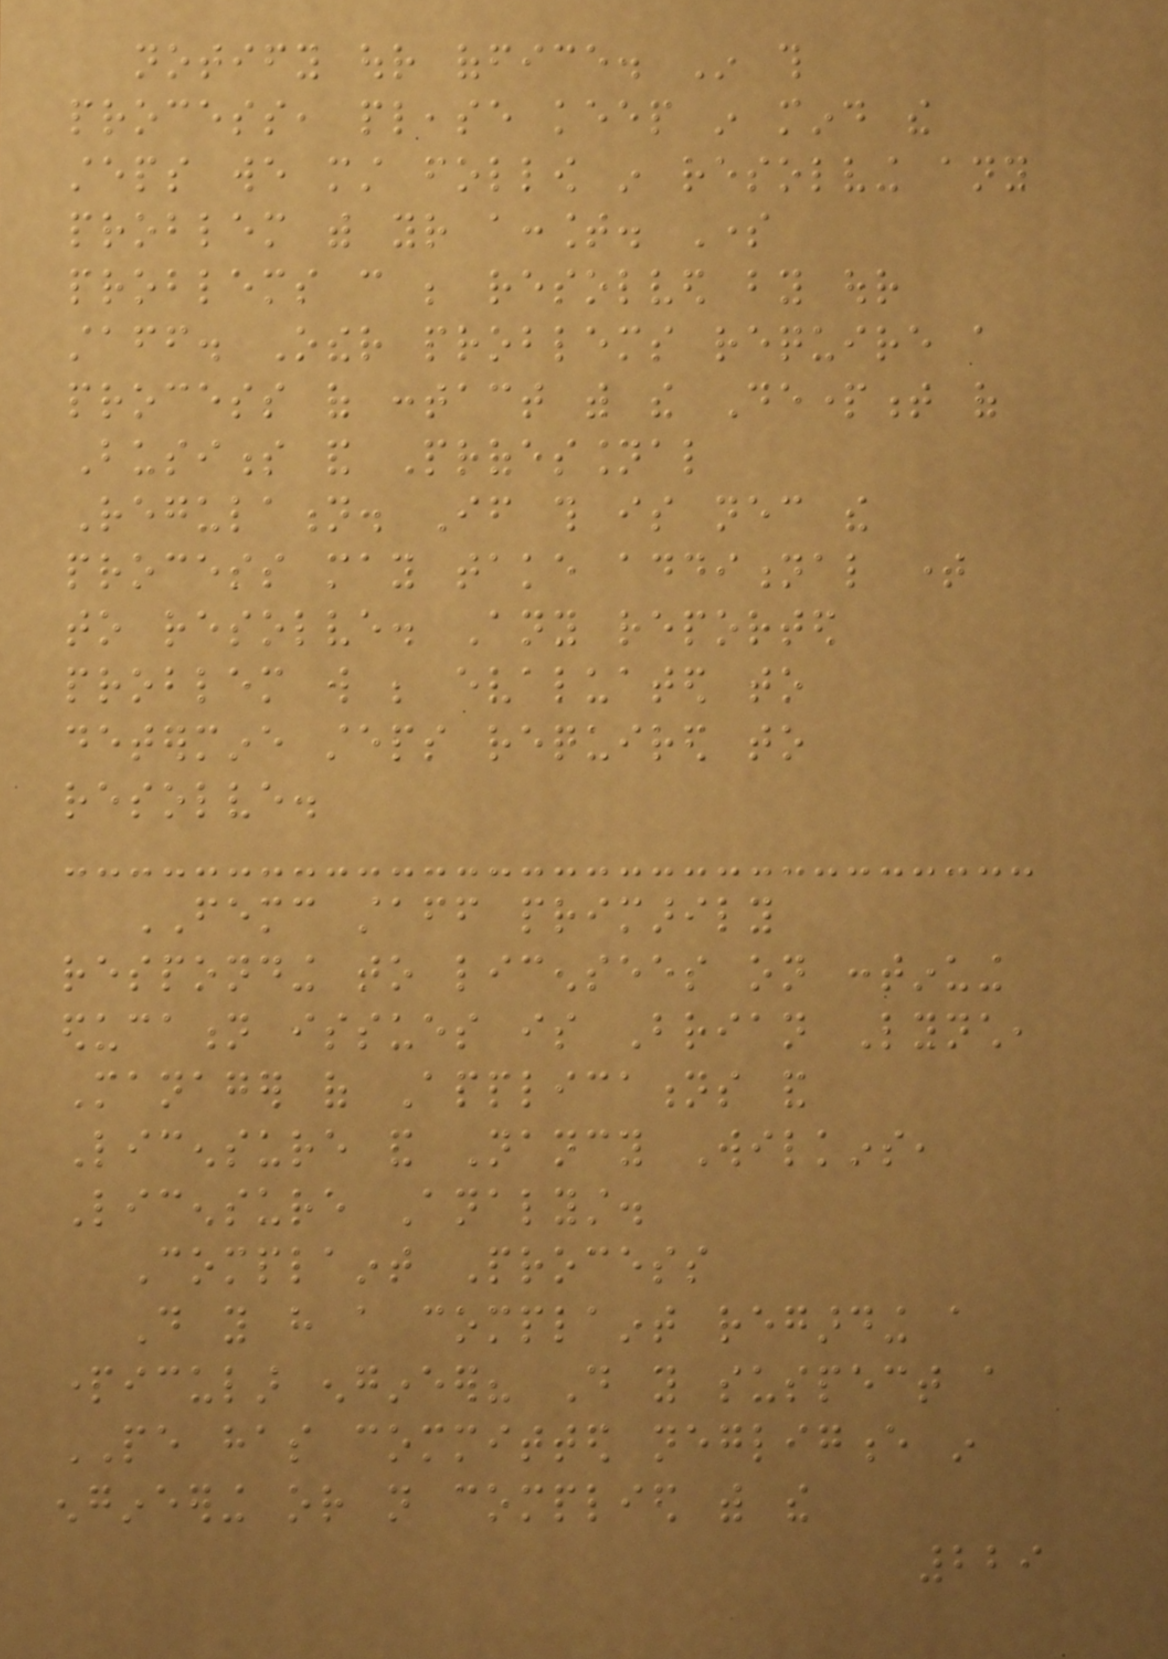notify our office. In this
process, please keep in mind the
steps we must follow in resolving any
problem with your account. Some
problems can be resolved by our
staff. Other problems require a
process of contact with the Department of
Business and Professional
Regulation. If this is necessary the
process may take additional time
to resolve. Any reported
problem will be evaluated to
determine steps required to
resolve.
FEMC staff primarily
responding to licensees on continuing
education issues is Brian Lynch,
Manager of Applications and
Licensure and Nancy Wilkins,
Licensure Analyst.
Complaint Process
Do you have a complaint regarding a
particular engineer? Do you suspect a
PE has committed negligence in
engineering or not complied with the
229
